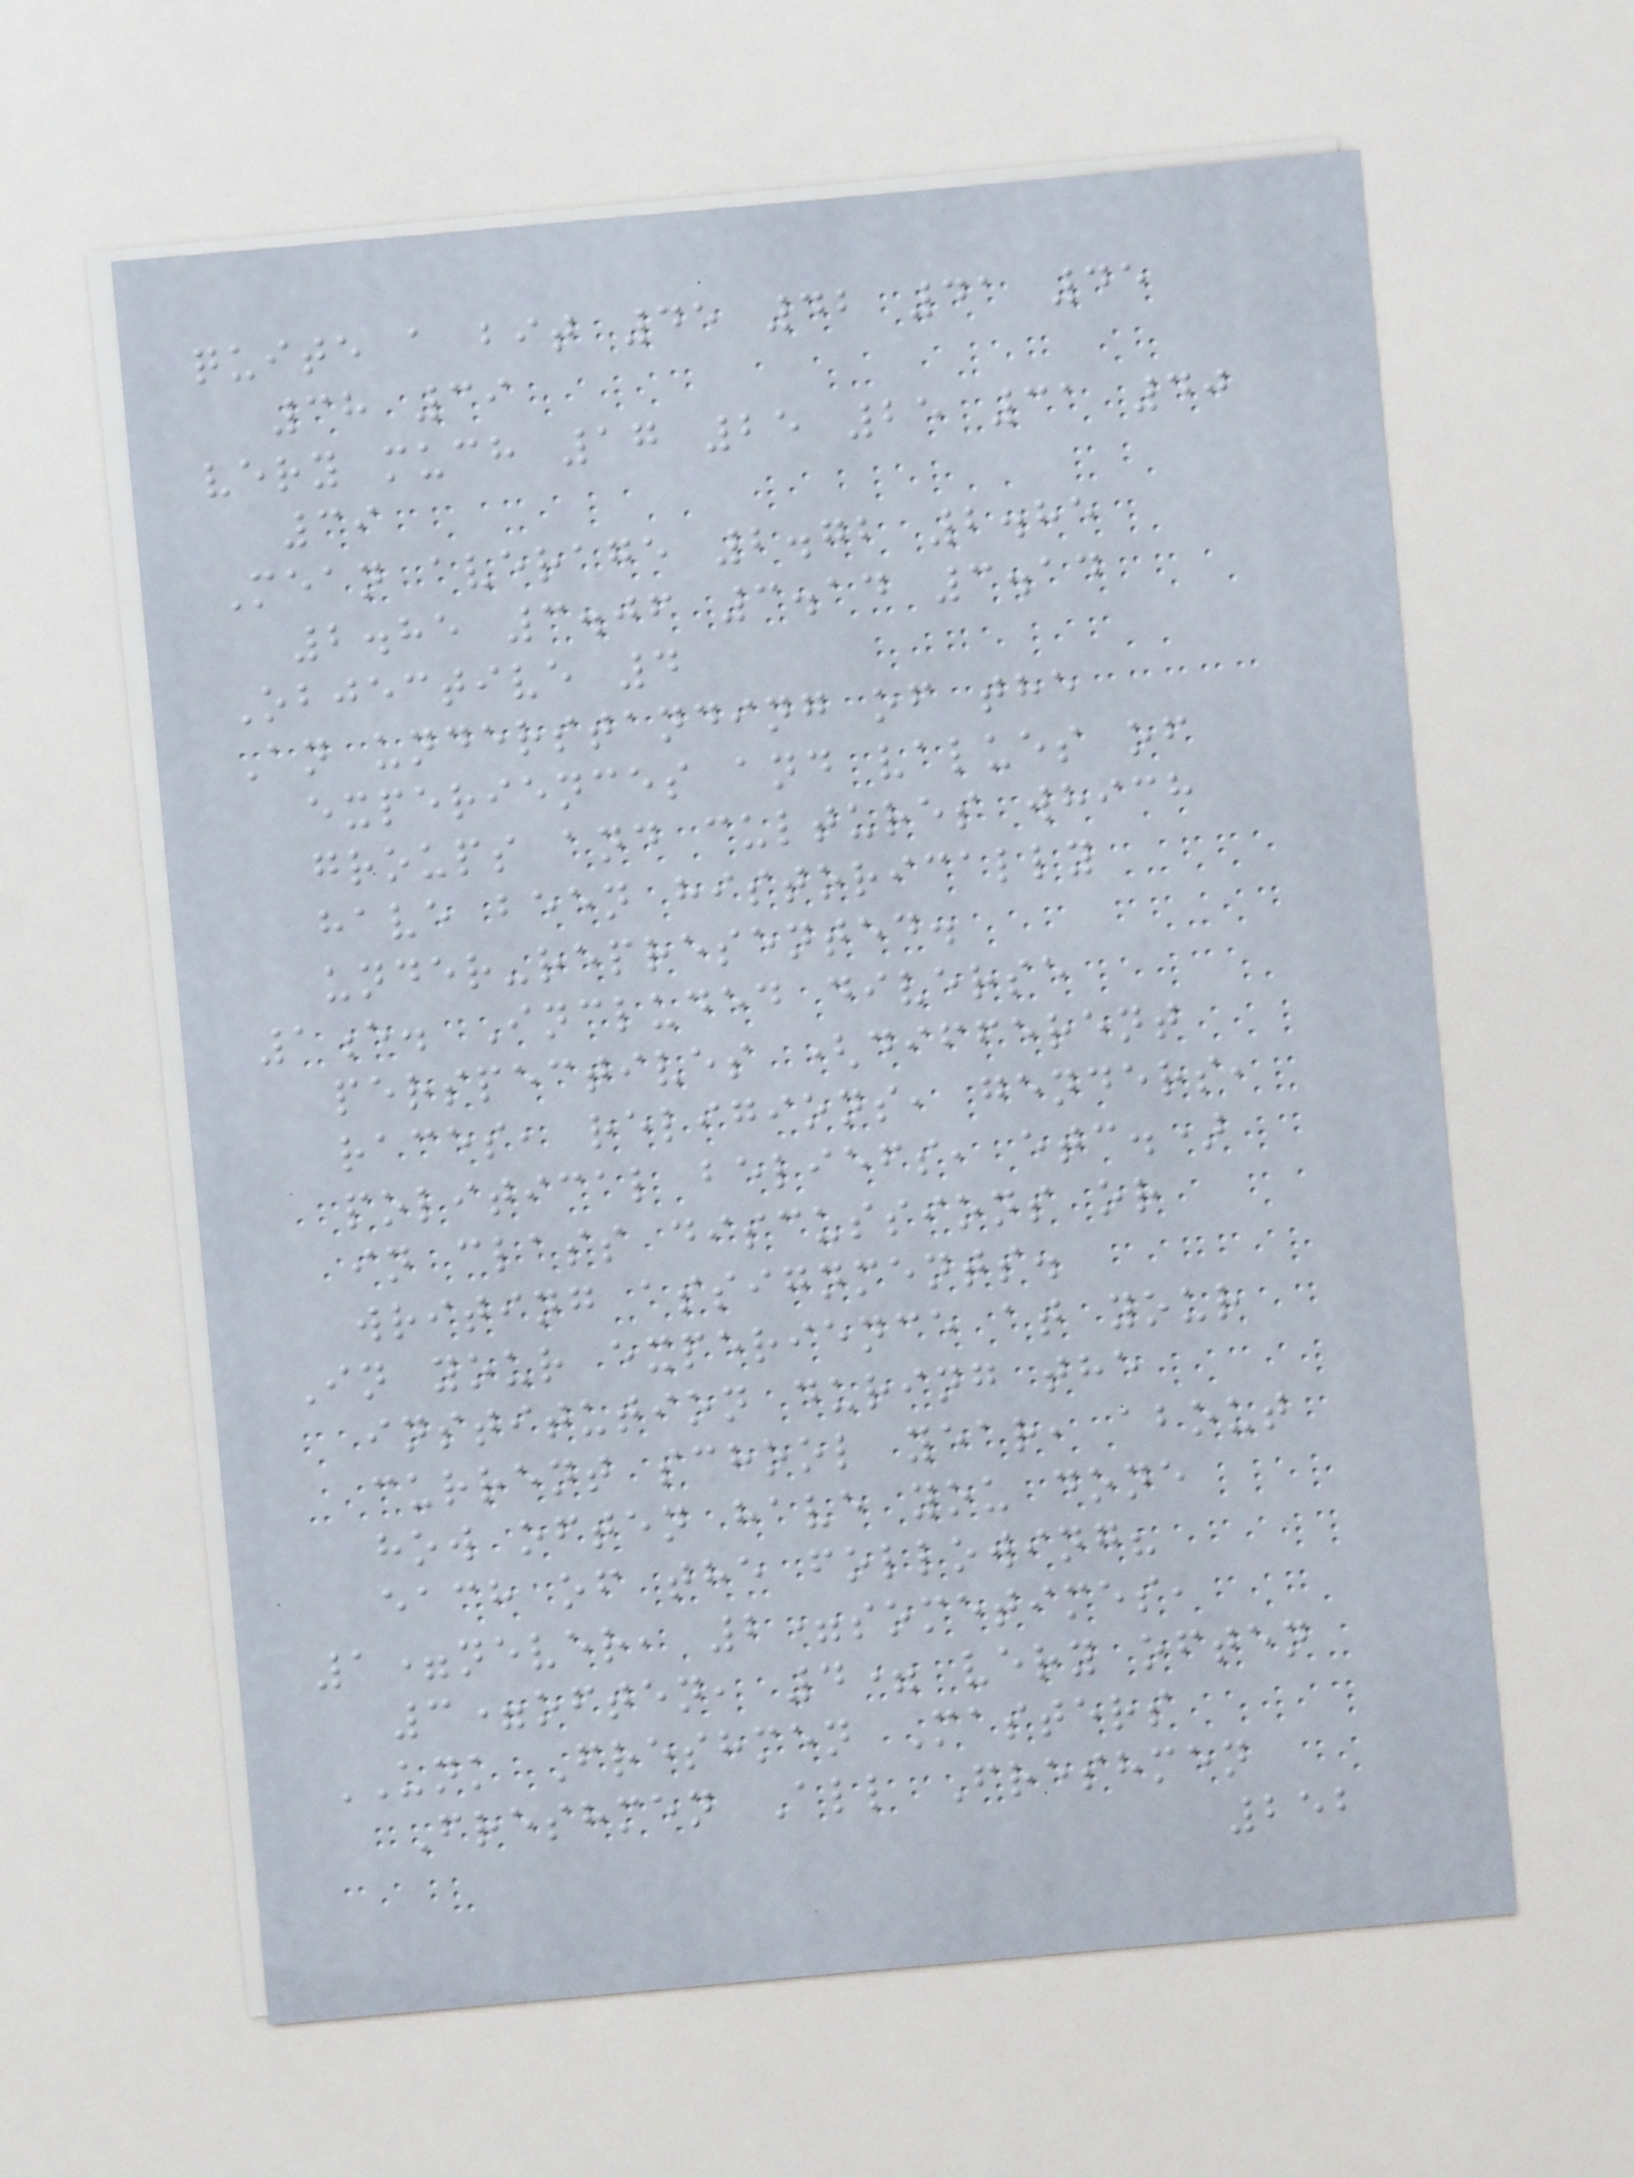quite a bit 45 42 41 45
38 39
very much 17 25 25 31 40
39
Mean average 2.72 2.85
2.85 3.06 3.14 3.14
Objective 4
An understanding of the
experiences and values of
groups and cultures which
have been historically
under-represented.
1e. Included diverse
perspectives (different
races, religions, genders,
political beliefs, etc.)
in class discussions or
writing assignments.
In your experience at your
institution during the
current school year, about
how often have you done
each of the following?
1=never, 2=sometimes,
3=often, 4= very often
UNK Freshmen Masters
Freshmen All Freshmen
252
